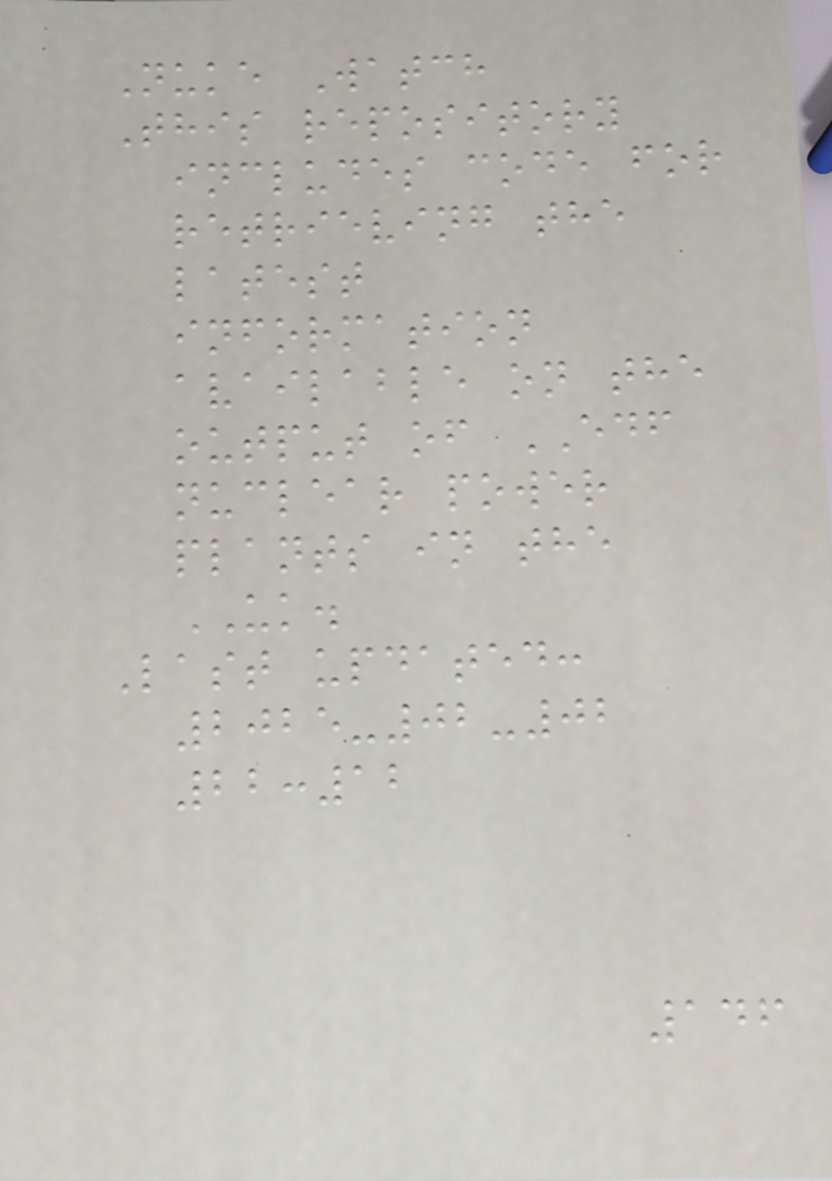Nuke Watch
This repository
includes code for
retrieving the
latest
information
available on the
output of EDF
nuclear power
plants in the
UK.
Last updated:
2025-02-02
22:12
146
